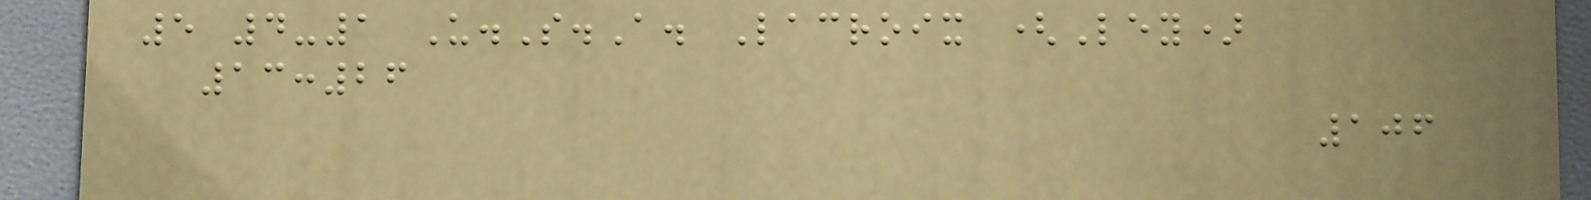5 4-1 U.S.A. Lacroix (Ley)
13:26
106
